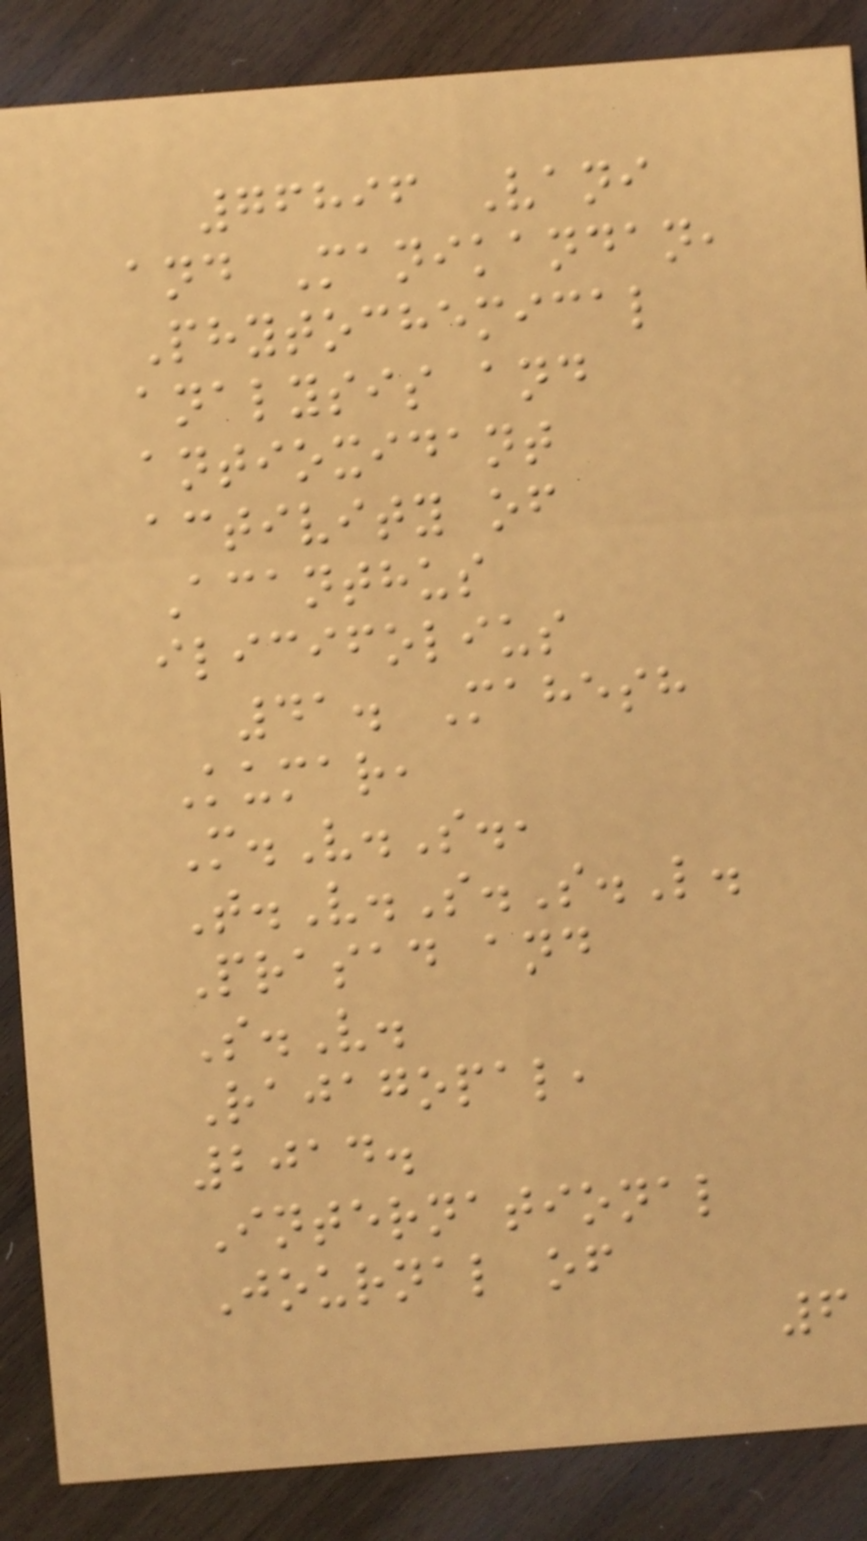76896 Vani
and Manikandan,
Phytochemical
analysis and
antioxidant
activity of
Acanthus
ilicifolius
41. Mahesh
Kumar,
M.V.S.,
T.V.S.S.L.
Prasad and
S.V.
Rajagopal,
2014.
International
Journal of
6
